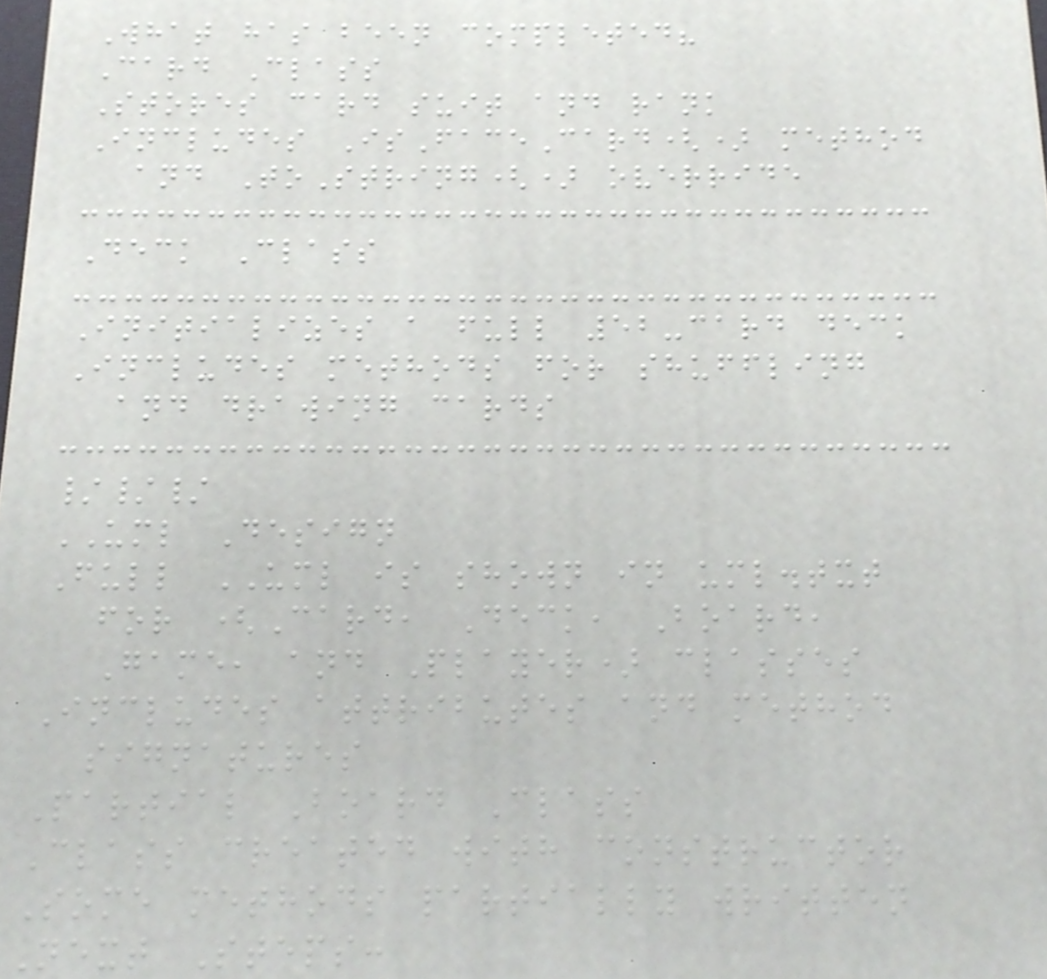What has been completed?
Card Class
Stores card suit and rank
Includes IsFaceCard() method
and ToString() override
Deck Class
Initializes a full 52-card deck
Includes methods for shuffling
and drawing cards
///
UML Design
Full UML is shown in uml.txt
for (Card, Deck, Board,
Game, and Player) classes
Includes attributes and method
signatures
Partial Board Class
Class created with constructor
Some methods partially written
Next Steps:
